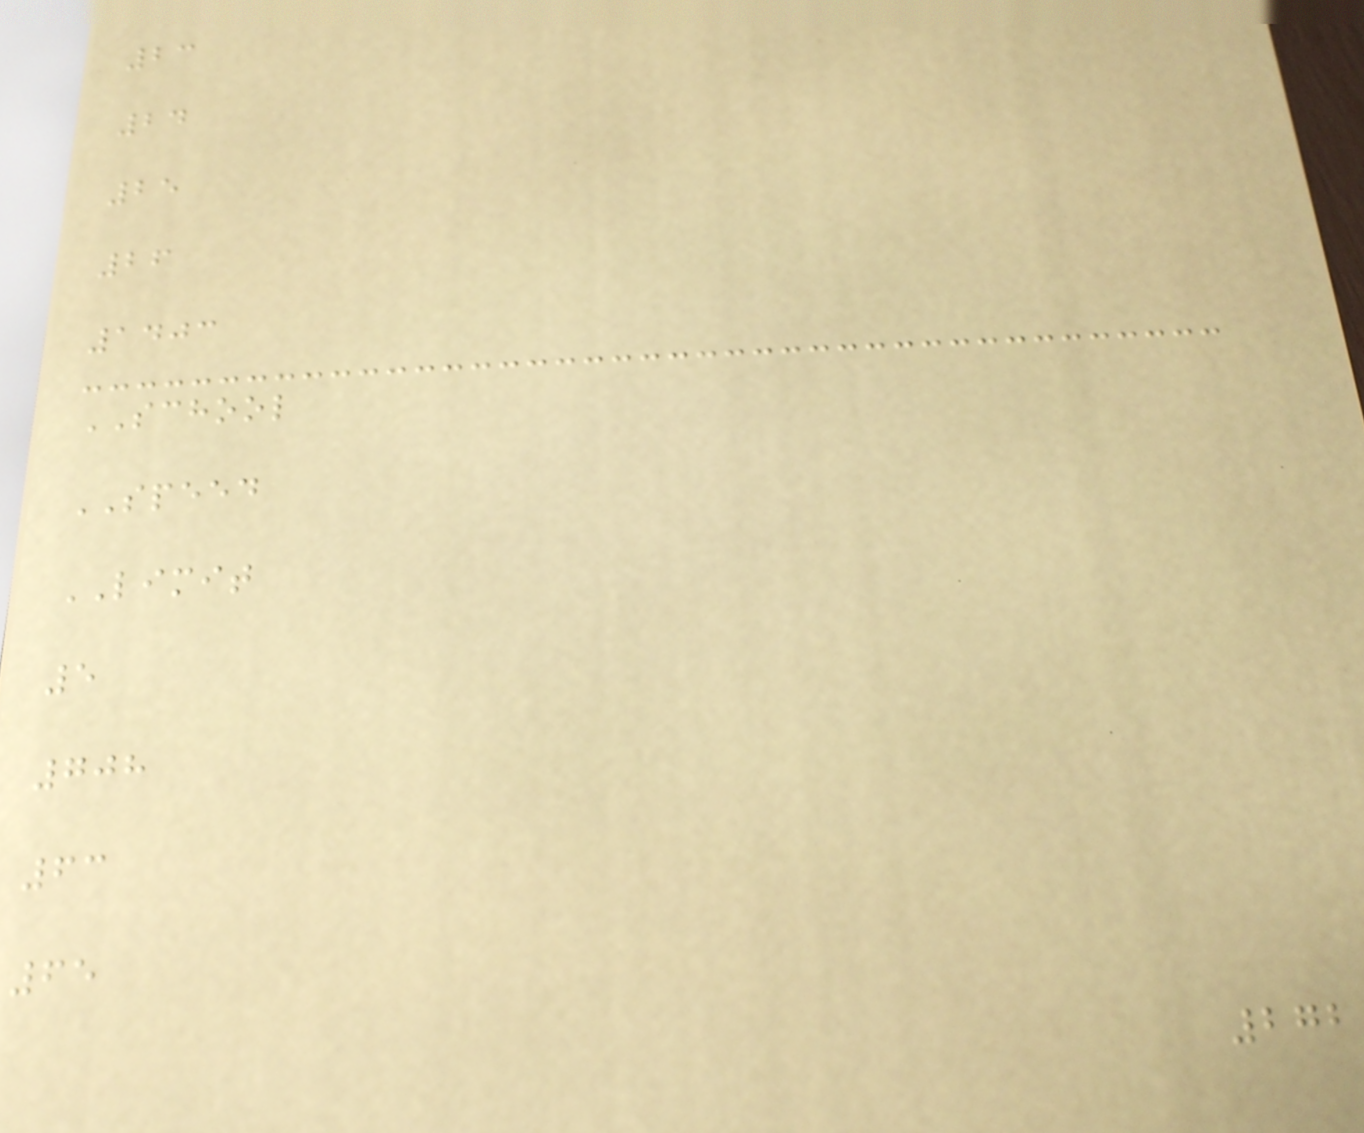23
24
25
26
1403
SCHOOL
SPEED
LIMIT
5
708
63
65
272
